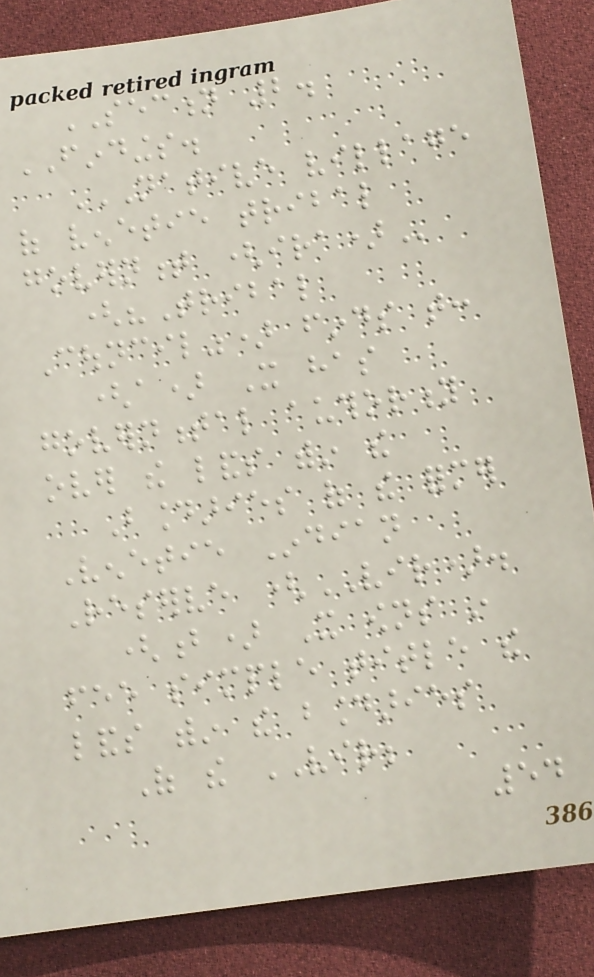SECTION 2.
FINDINGS.
NATIVE VILLAGE
OF VENETIE TRIBAL
GOVERNMENT (IRA)
("Tribal
Council") finds that:
(a) It has
governmental authority
over the lands within the
Boundaries of the former
Venetie Indian
Reserve (VIR).
(b) It owns in
fee simple title the
lands within the boundaries
Of the VIR;
54
